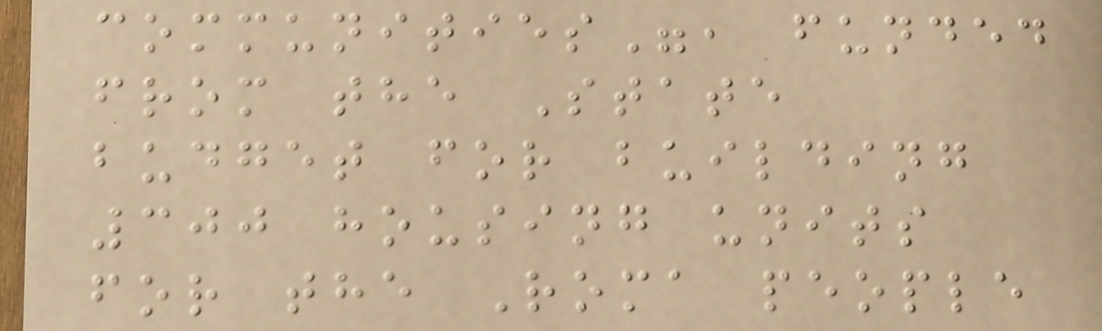communities", funded
from the State
budget for building
300 housing units
for the Roma people
